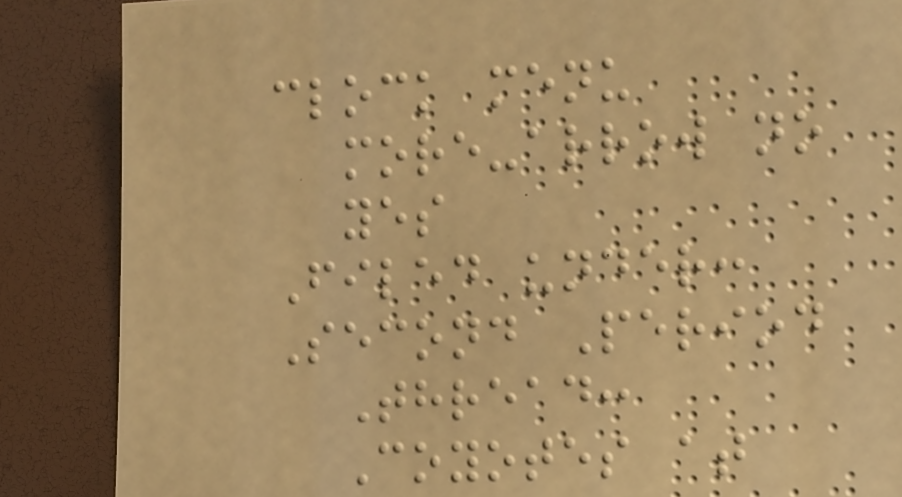clock menu
more-arrow no
yes
Filed under:
Second Period
Thread:
Coyotes at
